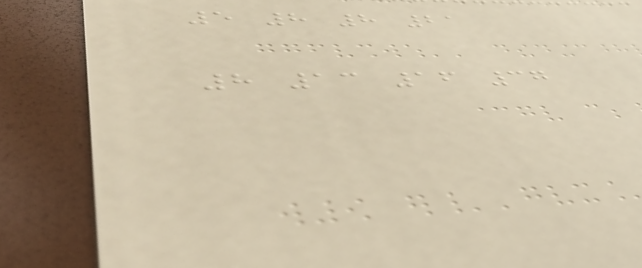5 8 8 21
8 13 16 37
